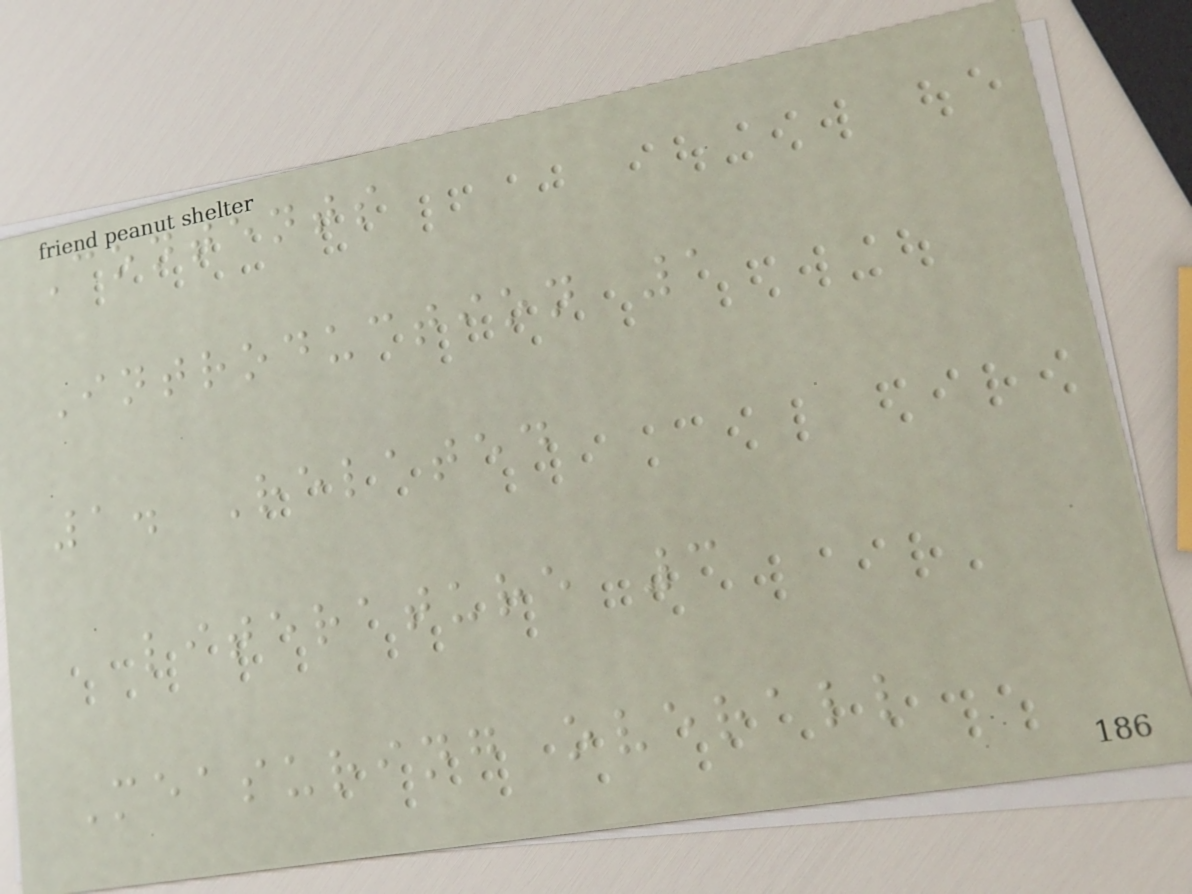Contents
Introduction 1
1. Related
literature 3
Measuring overall
